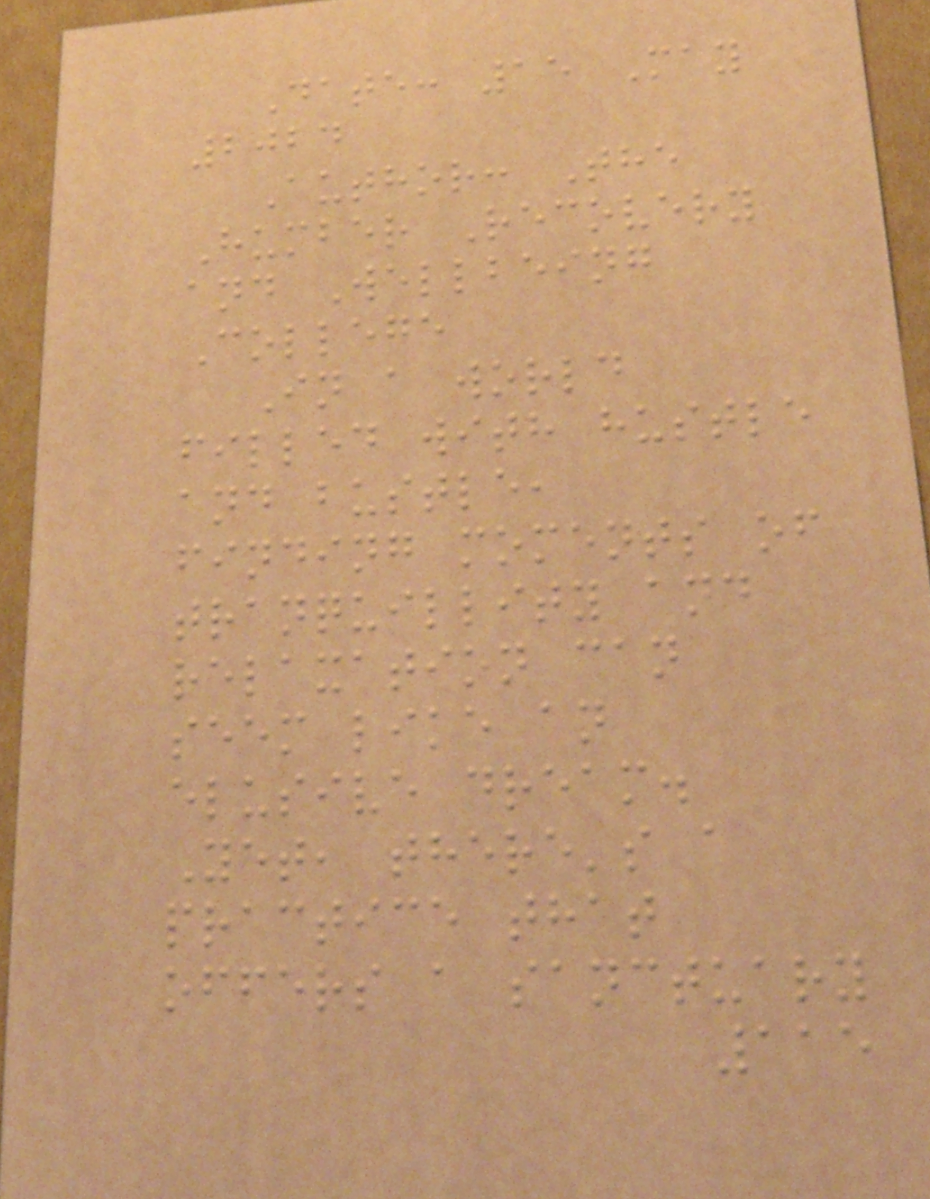Date: 15 May
2024
Author: The
Humber Recovery
and Wellbeing
College
In a world
filled with hustle
and bustle,
finding moments of
tranquillity and
relaxation can
seem like an
elusive dream.
Yet, there's a
practice that
offers a sanctuary
115
